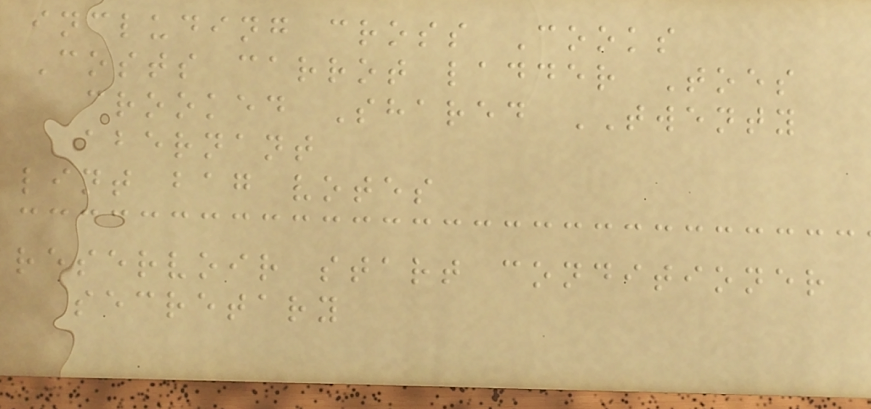including cross Cooks
Costs carrot ladder Toes
crooked Shared TWENTY
abernant
lint bag votes
reservoir start conditioner
secretary
